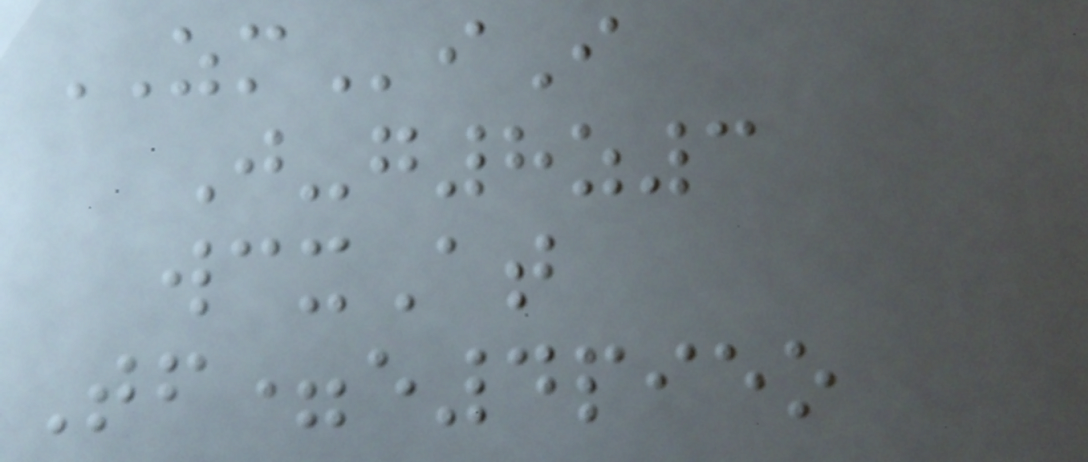ZMiI
J-g8z3
wcxAt
Tf=e4pieo
